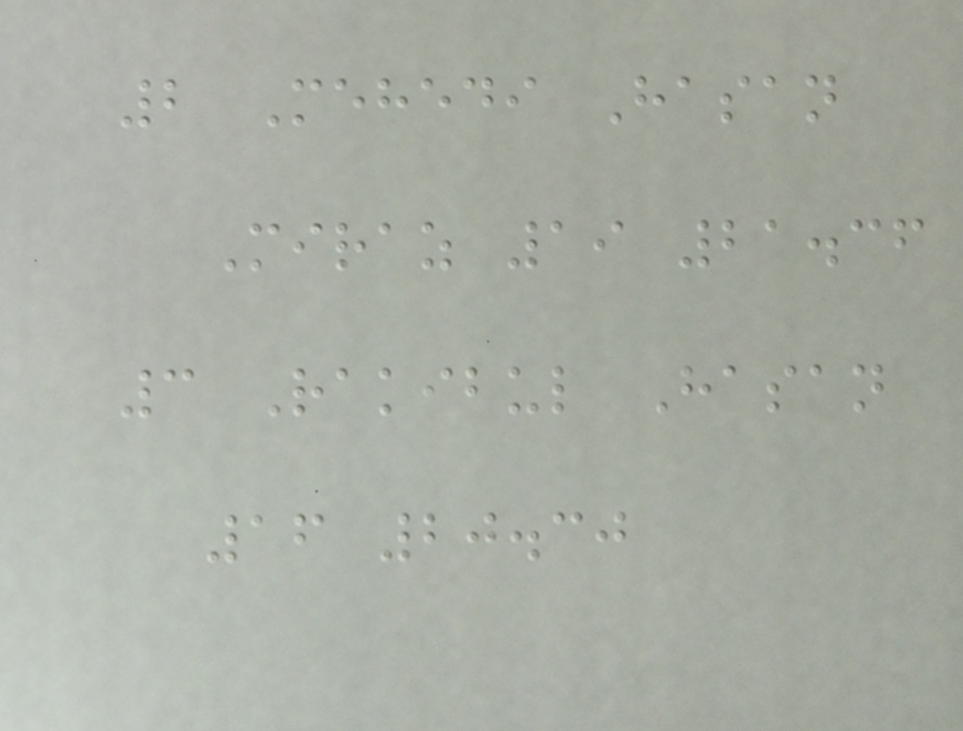2 Mehedi Hasan
Miraz 19 21.36
3 Rakibul Hasan
16 20.30
